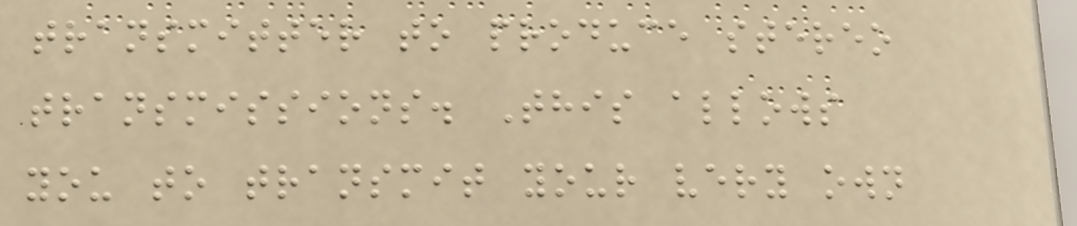transmitter to produce stereo
transmissions. This allows
you to transmit your very own
